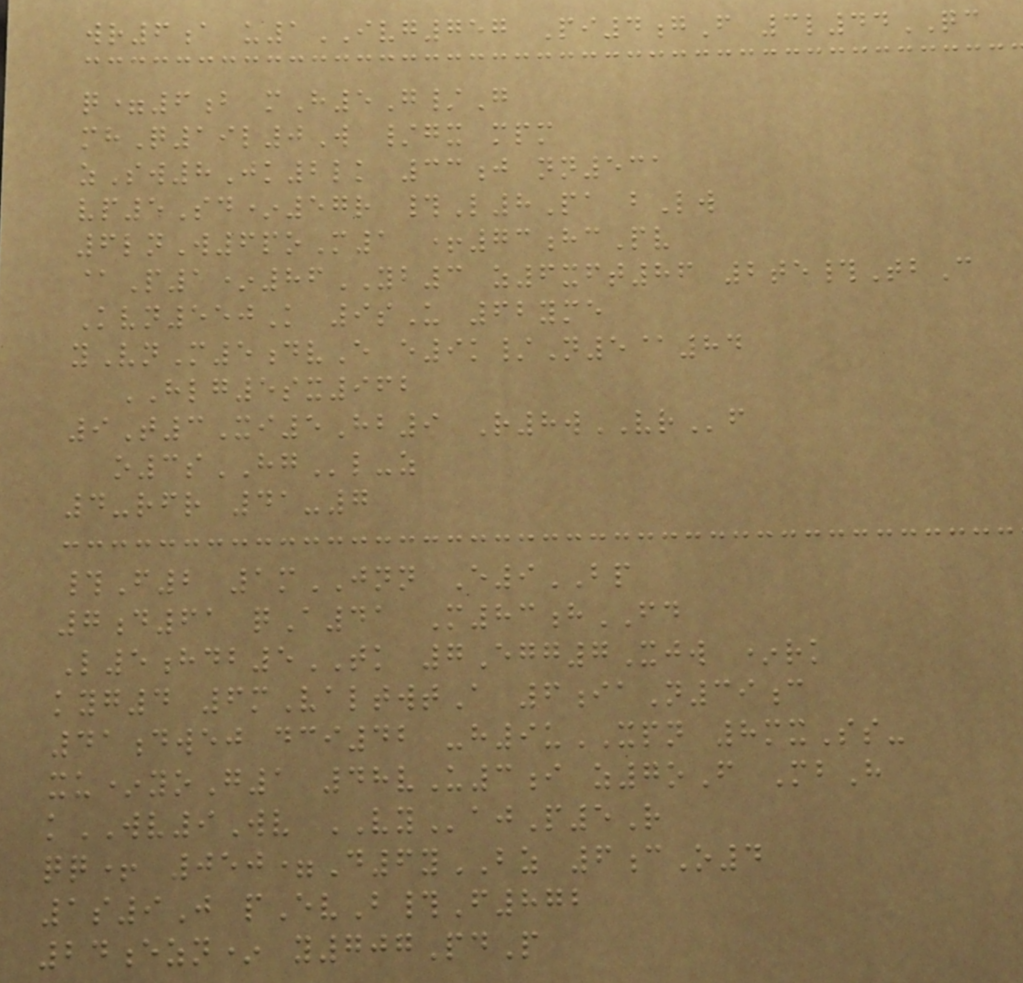wr6a u1IVG757 Pi4gF 3l44QC
q=6b mH5G/G
mhQ19l0W /gx mpm
zSw8Jk2lk 33j nn531
vp5Sd*57r #L8Pa bLw
6lnW6poM1 +73hcPv
@P1*86YB3 z6xft86 2te#TbC
Kvn550K 9sU 62yme
yVnM5dvE e9k/N5@84
HLG5sx962
9T3Xi5Hb9 R8wVRf
o3sHGl-z
4-rfr 41-7
#F2 1mJNN E9BP
7d61 qA41 M83hFD
L5hdb5TK 7Egg7Xjw *rk
kyg4 6mValtwtA 6iaN39c
41dwej dci42 -h9uXPN 8mxSs-
xu*yoG1 48vU3i z7oF MbH
kWV9Wv VYajP5R
qq+ 050=D6yBZ 6cO4
1s9J pEvB#F872
24ezn* y707PdP
